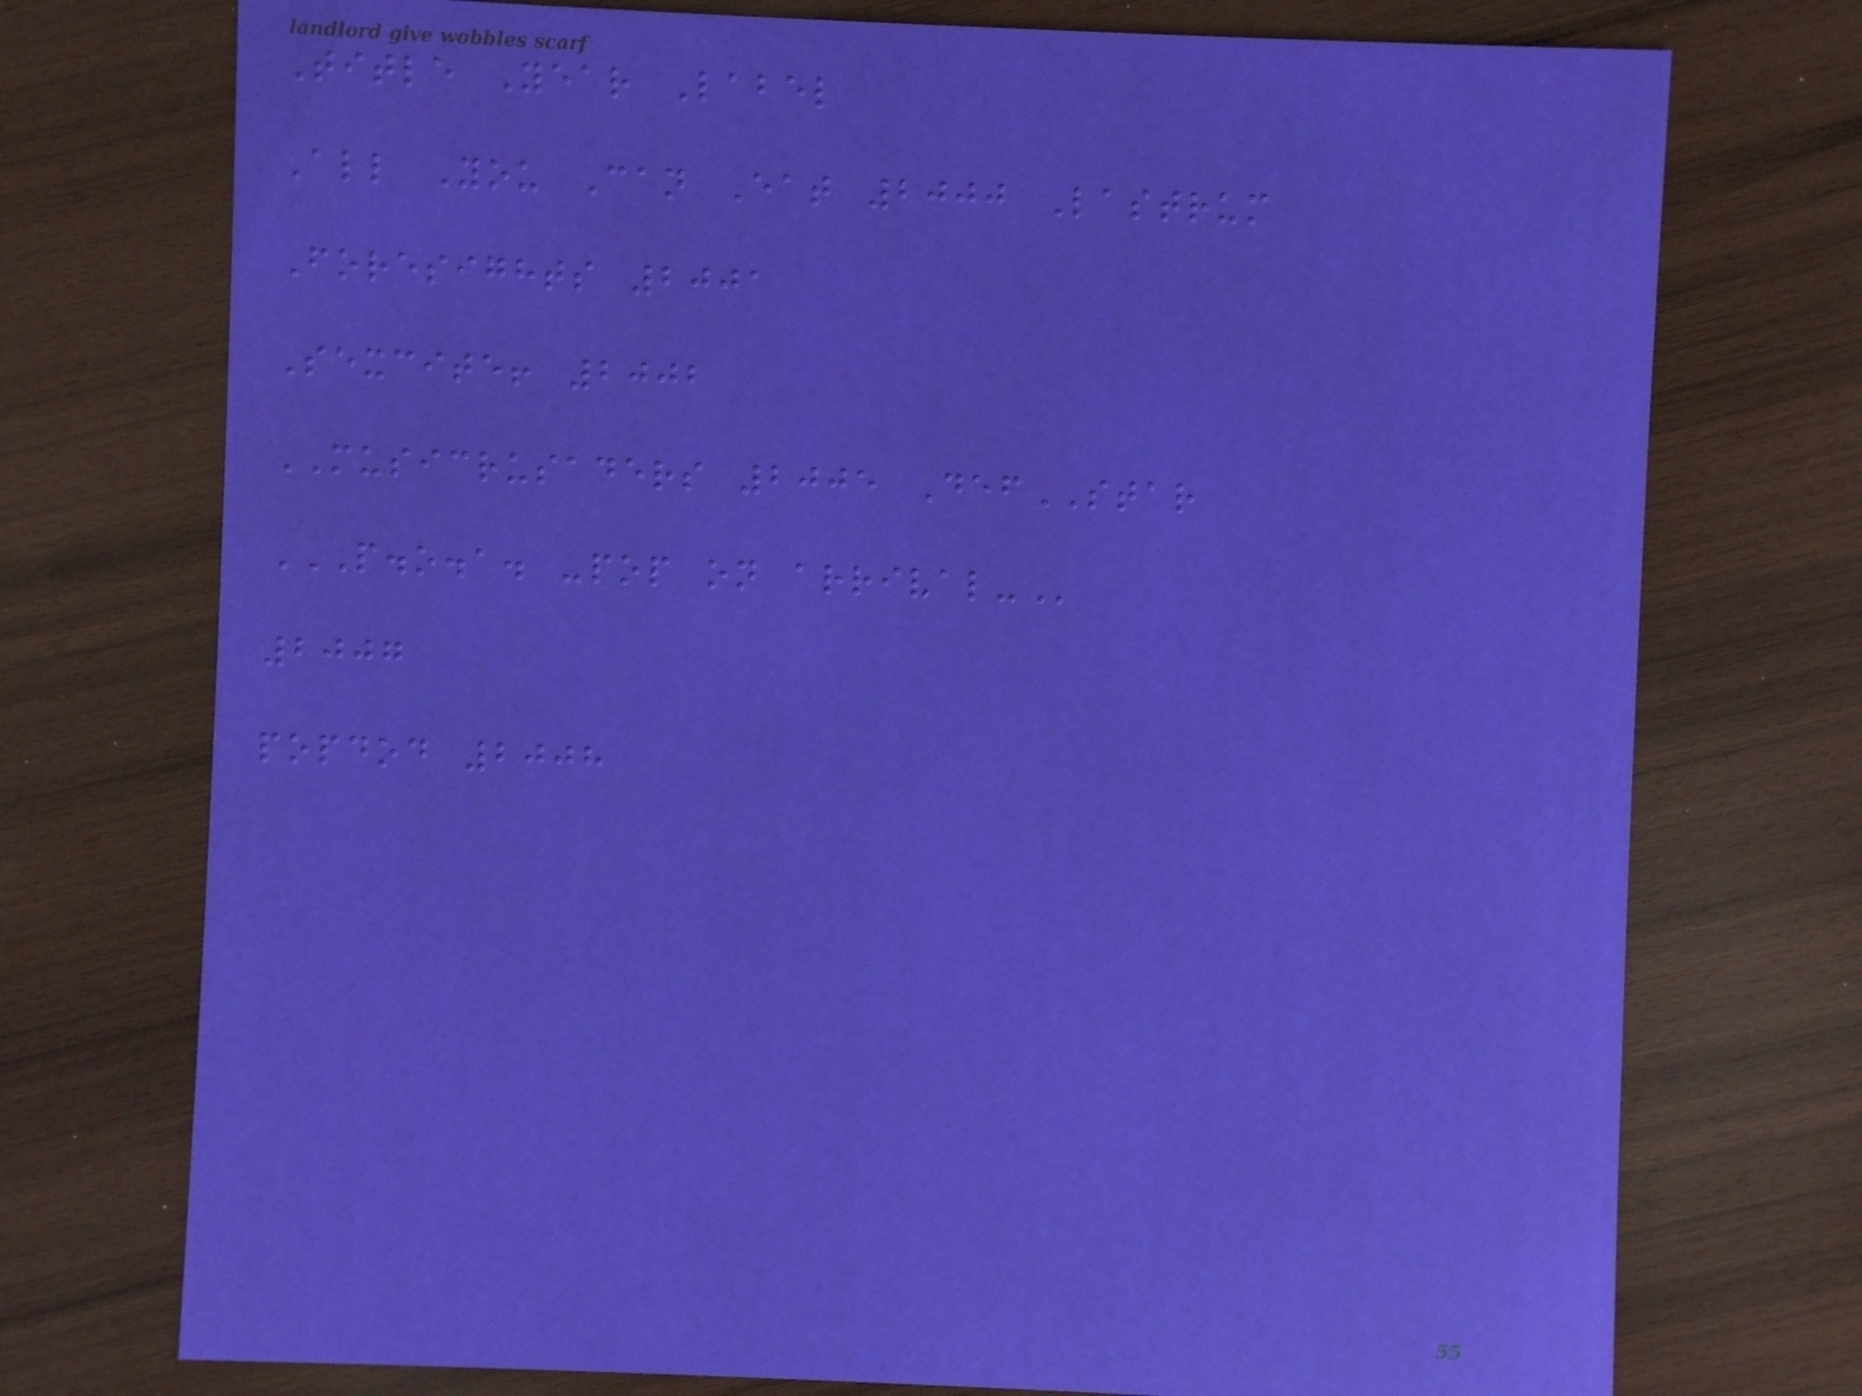Title Year Label
All You Can Eat 2000 Lastrum
Foresights 2001
Sexcite! 2002
MUSICRUSADERS 2005 DefSTAR
P.O.A. -POP ON ARRIVAL-
2007
popdod 2008
